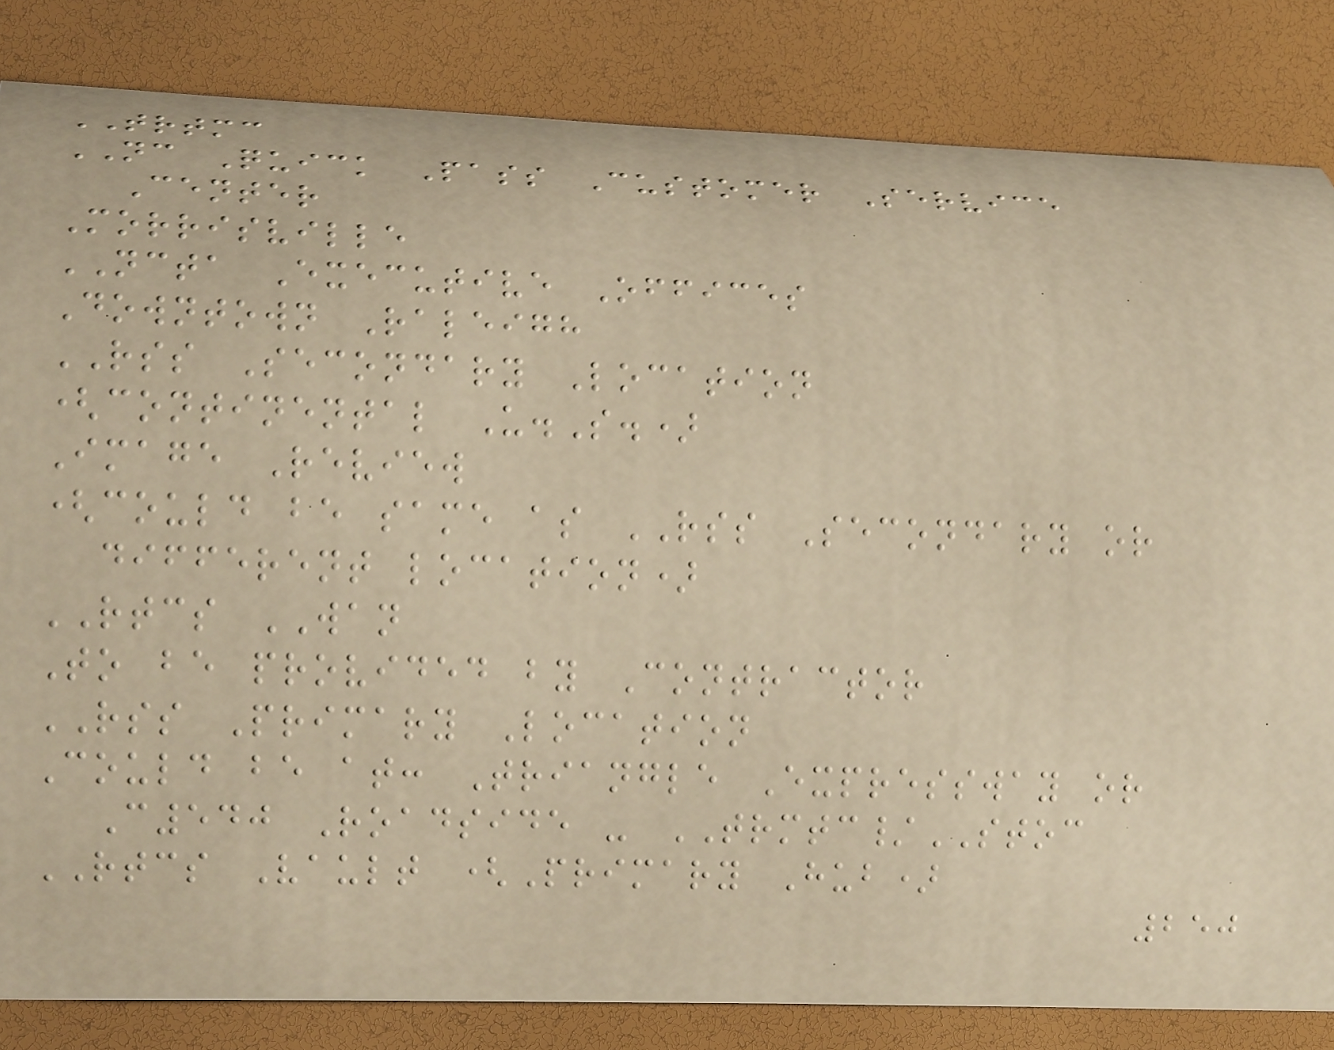TRTMC
NC Quick Pass Customer Service
Center
Morrisville
NCTA Executive Offices
Downtown Raleigh
RSS Secondary Location
(continental U.S.)
Image Review
(could be same as RSS Secondary or
different location)
RTCS WAN
To be provided by Contractor
RSS Primary Location
Could be at: Triangle Expressway or
C540 Roadside - TRMTC/STOC
RTCS Vault (Primary Hub)
250
